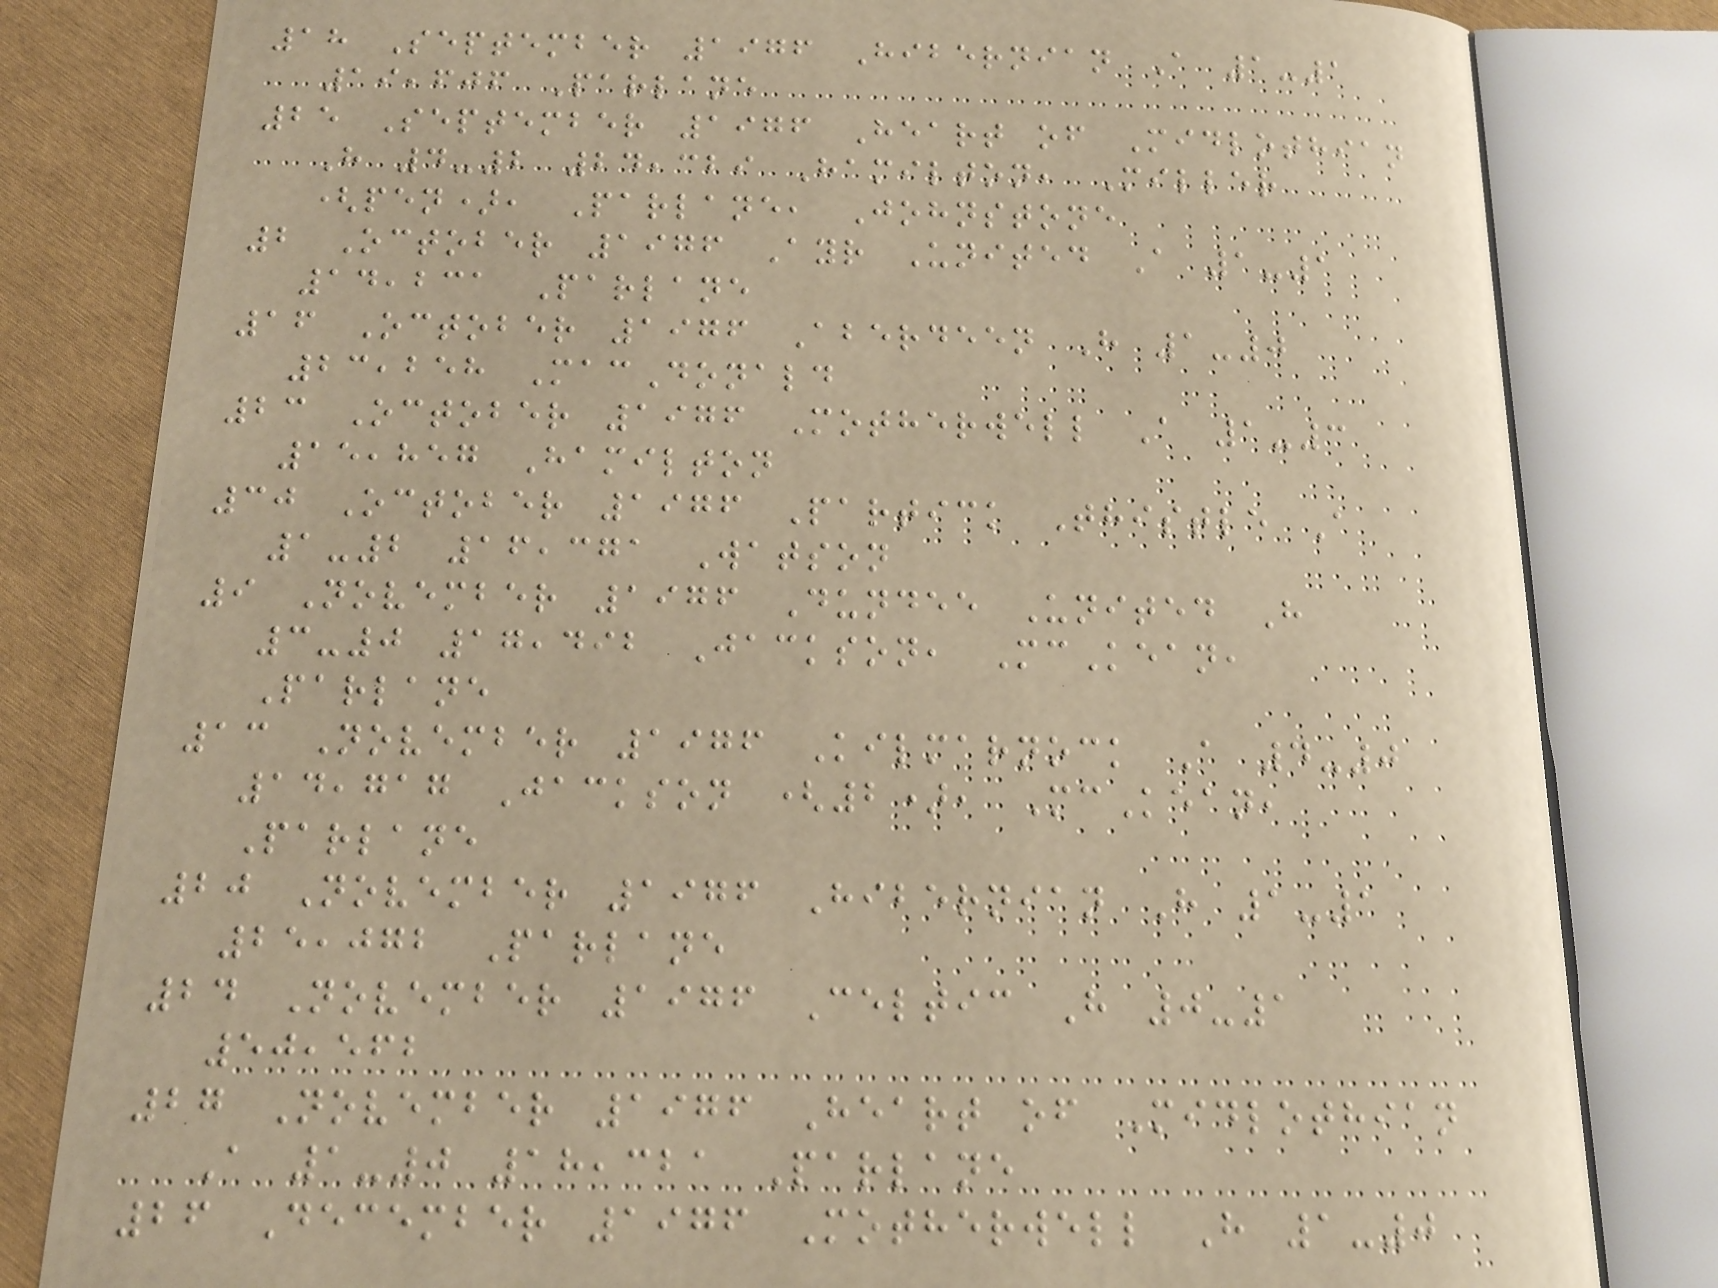18 September 1976 Hibernian A 1-1
19,606 Parlane
25 September 1976 Heart of Midlothian
H 4-2 24,329 Hamilton, Miller
(pen), Parlane, Johnstone
2 October 1976 Ayr United A 1-1
14,231 Parlane
16 October 1976 Aberdeen H 1-0
23,258 MacDonald
23 October 1976 Motherwell A 1-3
15,857 Hamilton
30 October 1976 Partick Thistle A
1-2 16,371 Watson
9 November 1976 Dundee United H
3-0 17,492 Jackson, McKean,
Parlane
13 November 1976 Kilmarnock A 4-0
14,717 Jackson (2), McKean,
Parlane
20 November 1976 Hibernian H 1-1
25,072 Parlane
24 November 1976 Celtic H 0-1
50,562
27 November 1976 Heart of Midlothian
A 1-0 18,321 Parlane
26 December 1976 Motherwell H 1-0
